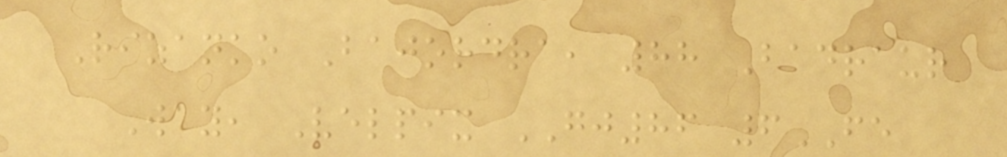Rizanko Bajordra, 88 Badraur
Way, Velpix GJ86 6FE
